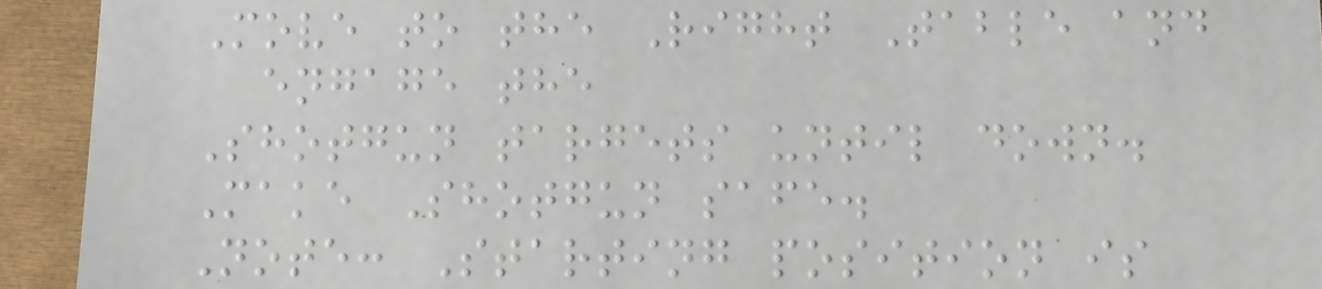Move to the Right Table and
engage the
Shotgun targets until down.
Make Shotgun safe.
Note: Starting position is
